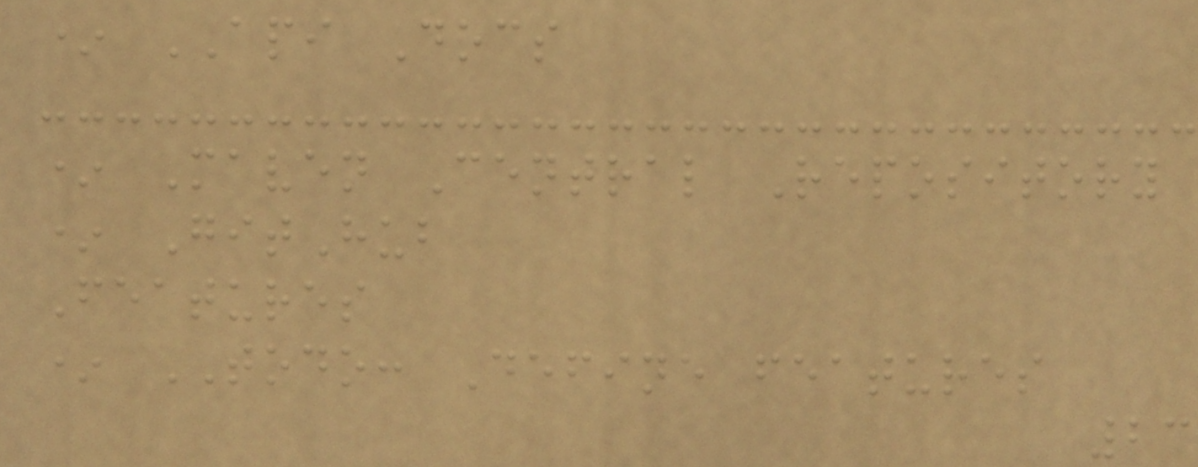* API Docs
* Maven Central Repository
* GitHub
Features
* TODO: Define features
23
